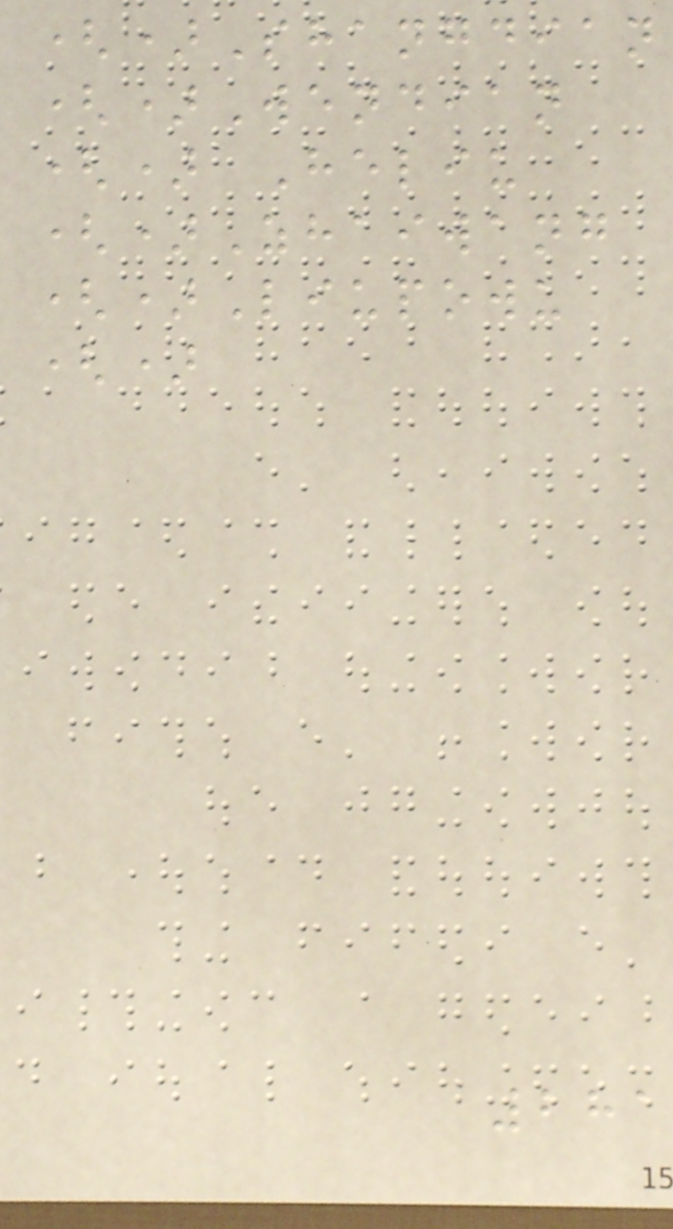()Shangdian
()Wendian
() Heliu
()Zhaiwang
()Liupowu
()
281
